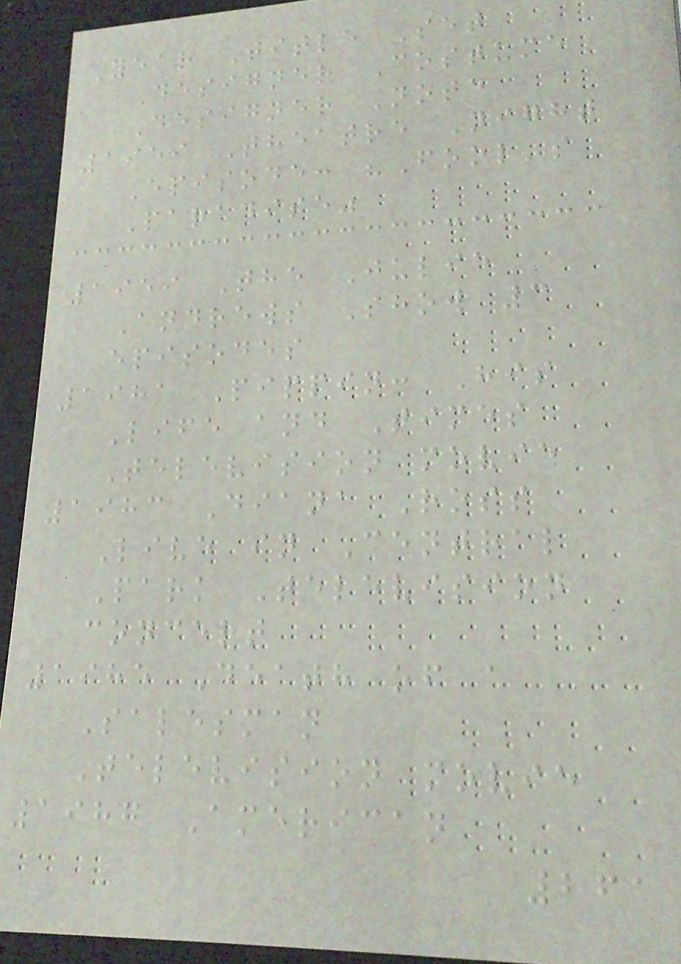Year Title Set
Designer Costume
Designer Note
1959 Theatre Night
Episode: "Fool's
Paradise"
1959 The Julie
Andrews Show 3
episodes
1981 Pippin: His
Life and Times
Television movie
1983 Diana Ross
Live in Central
Park Television
concert
1985 Death of a
Salesman
Television movie
1987 American
261
